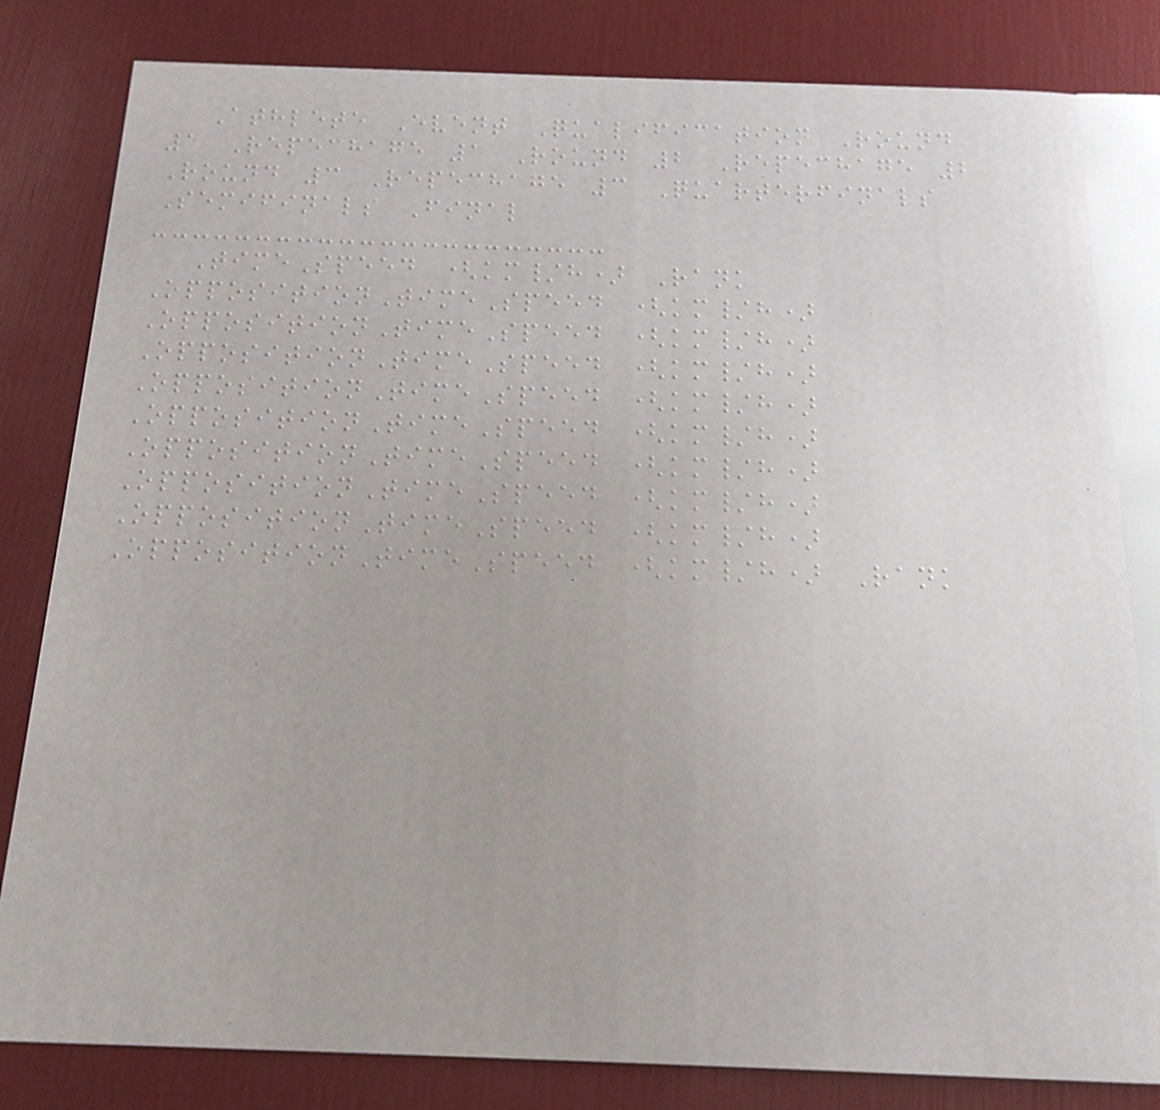Athlete Event Qualification Round
1 Repechage 1 Round 2 Repechage 2
Round 3 Repechage 3 Quarterfinals
Semifinals Final
TimeSpeed (km/h) Rank
OppositionTimeSpeed (km/h)
OppositionTimeSpeed (km/h)
OppositionTimeSpeed (km/h)
OppositionTimeSpeed (km/h)
OppositionTimeSpeed (km/h)
OppositionTimeSpeed (km/h)
OppositionTimeSpeed (km/h)
OppositionTimeSpeed (km/h)
OppositionTimeSpeed (km/h) Rank
